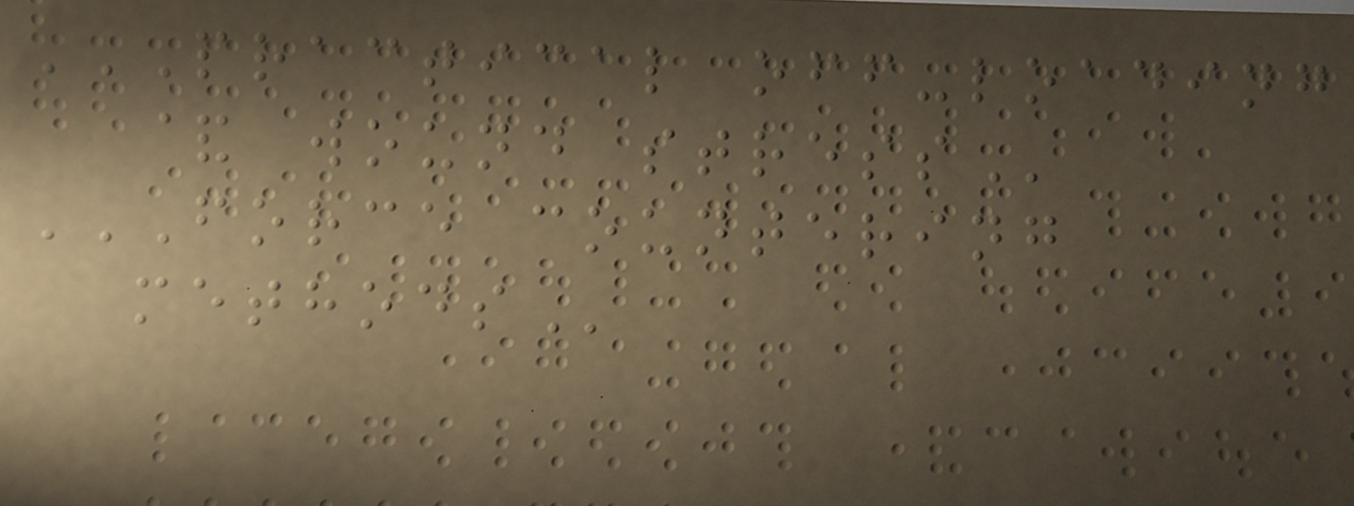PRACTICAL OFF-LOADING
& WOUND STRESS
FORCE COUNTERING
METHODS
